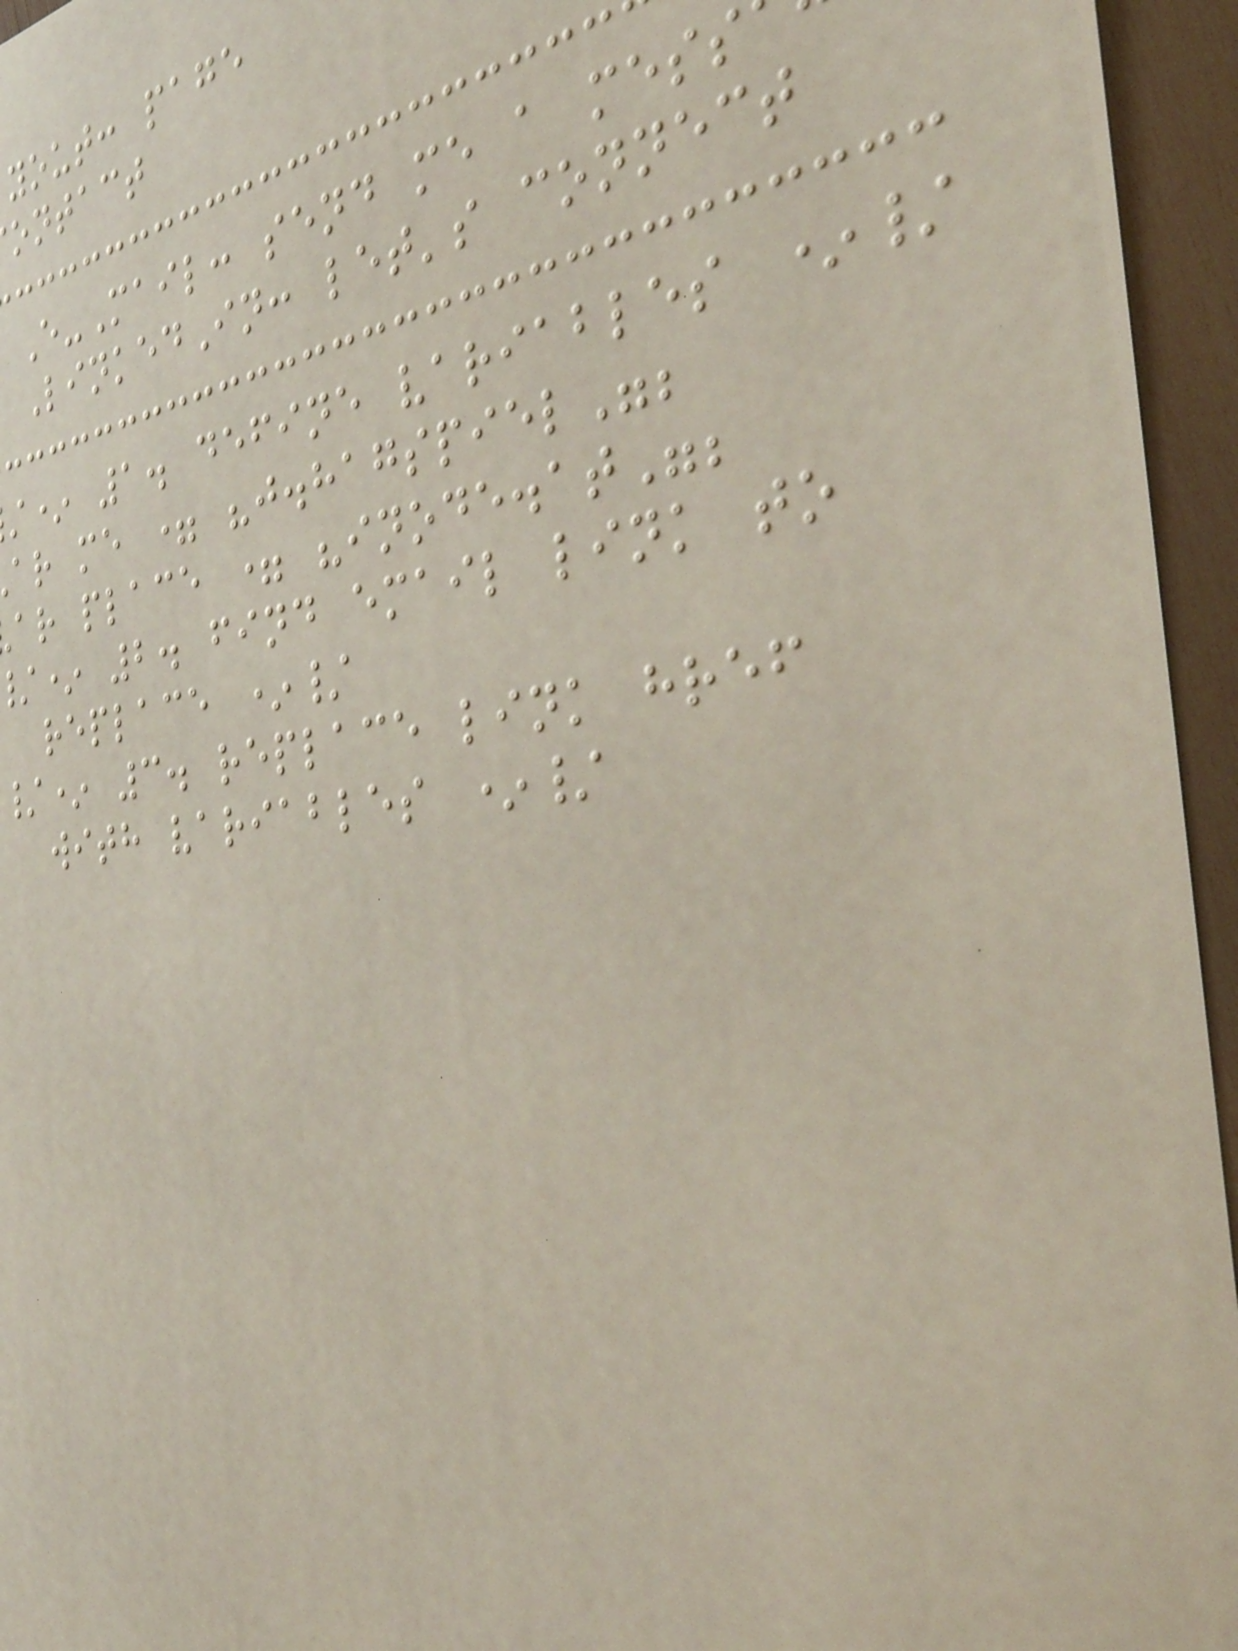yout: page
ontact
E-Mail: send me a mess
LinkedIn: let's connect
* 1. define variables */
ar me = "j.hagspiel";
ar place = "inode.at";
* 2. find email link to
replace */
/* 3. replace link href
with variables */
